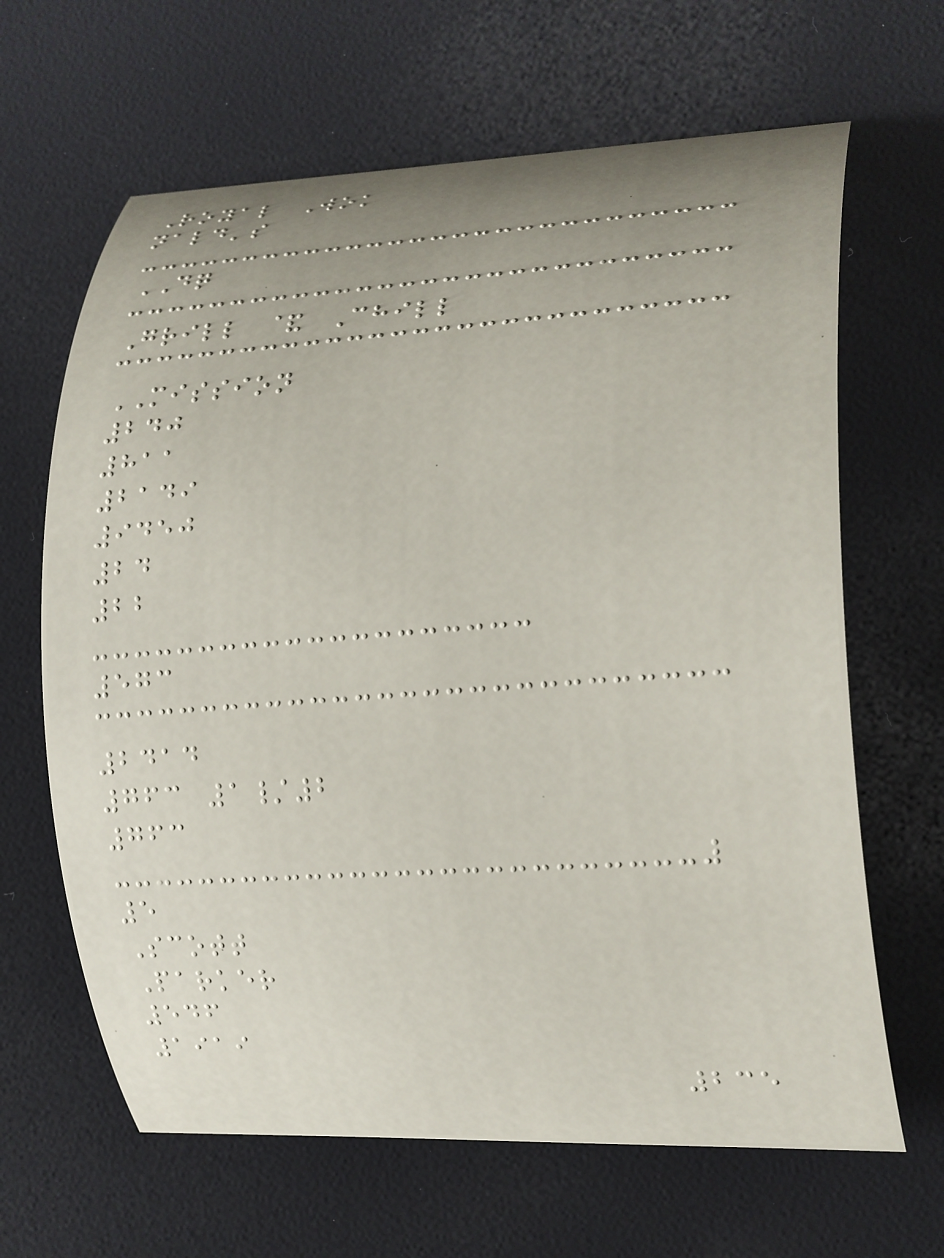Royal Wok
nald's
DQ
Grill & Chill
MISSION
240
811
2149
9450
24
22
573
2414
763 1/2
763
5
Scott
Parker
546
1919
235
